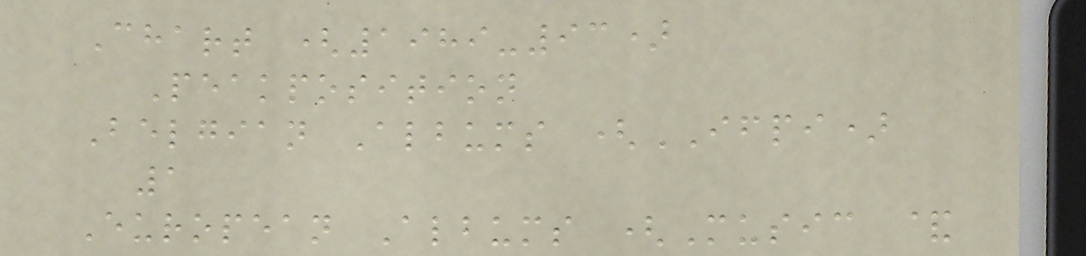Chart (1989-93)
Peakposition
Belgian Albums (IFPI)
1
European Albums (Music &
